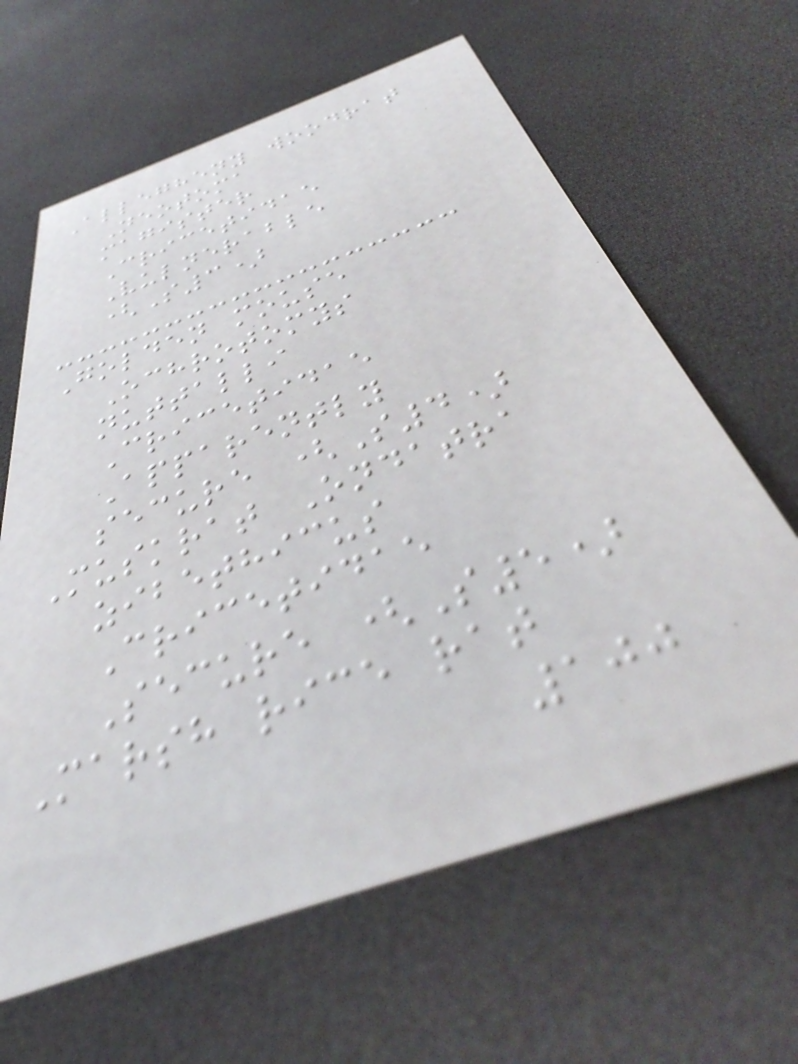Allegheny woodrat
Neotoma
magister
Cricetidae
Vulnerable
(S3)
Golden mouse
Ochrotomys
nuttalli
Cricetidae
Apparently
secure (S4)
Muskrat Ondatra
zibethicus
Cricetidae
Secure (S5)
Marsh rice rat
100
